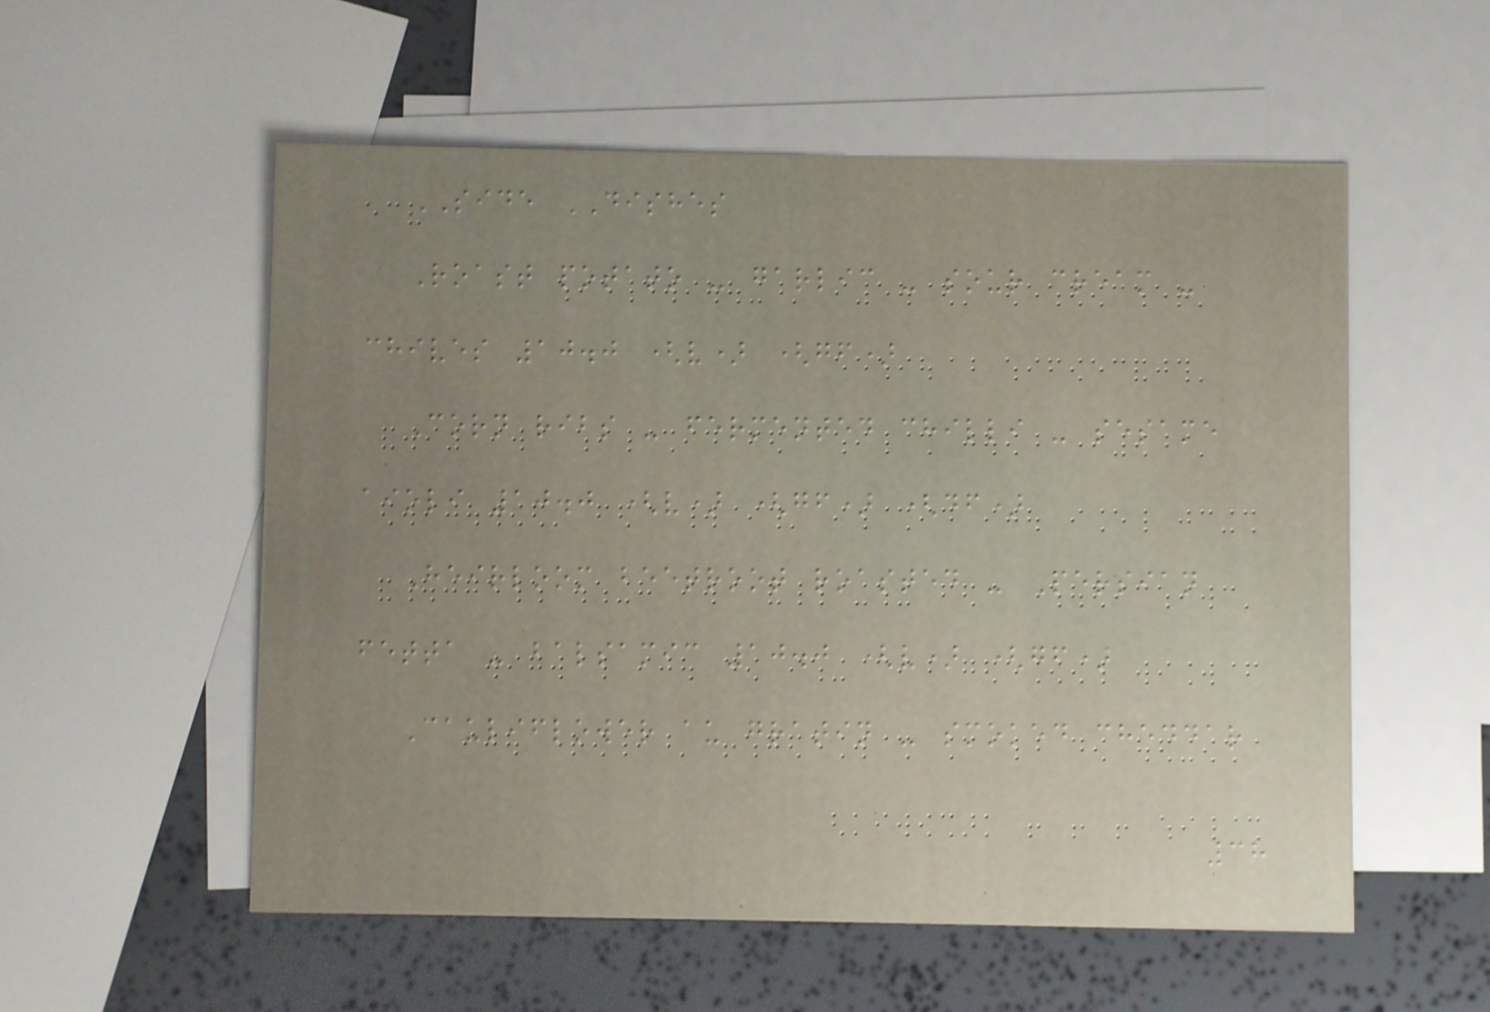SIDE DISHES
Roast potato - garlic - sour cream -
chives 10.0 (v) (gf)
Corn ribs - fermented chilli - sesame
aioli 10.0 (v) (gf) (df)
Heirloom beetroot roasted - Persian
fetta - balsamic 10.0 (v) (gf)
Cauliflower au gratin - smoked cheddar
38
